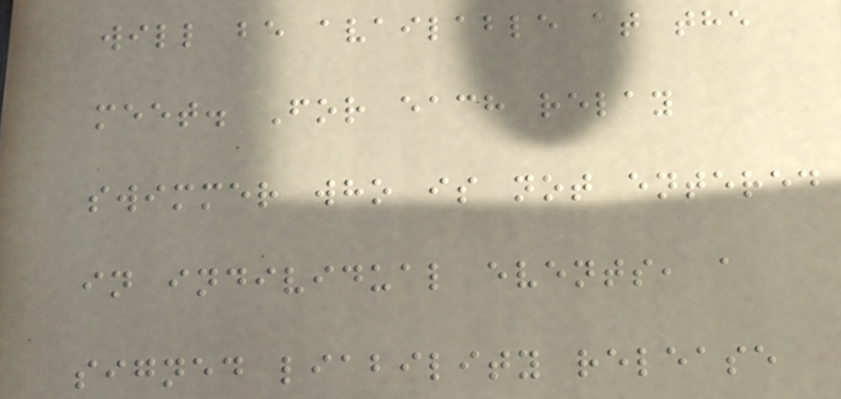will be available at the
meet. For each relay
swimmer who is not entered
in individual events, a
signed liability release
